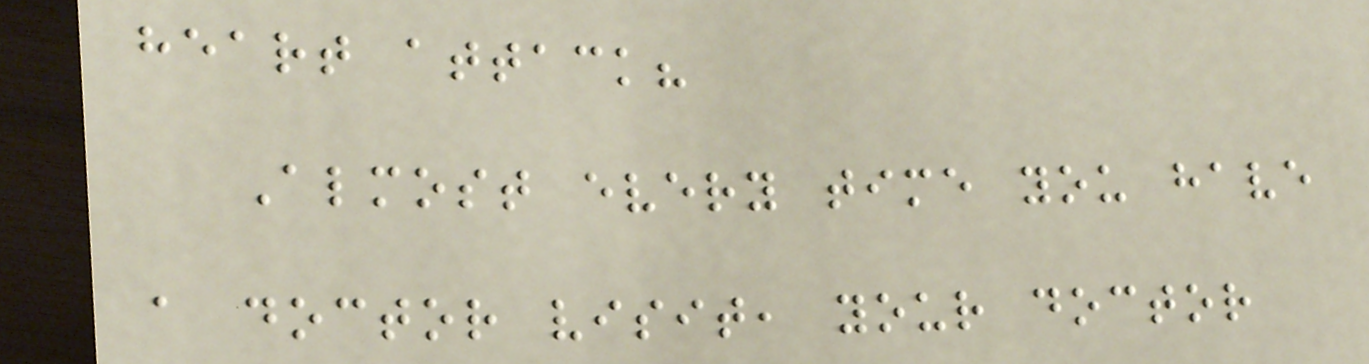heart attack?
Almost every time you have
a doctor visit, your doctor
